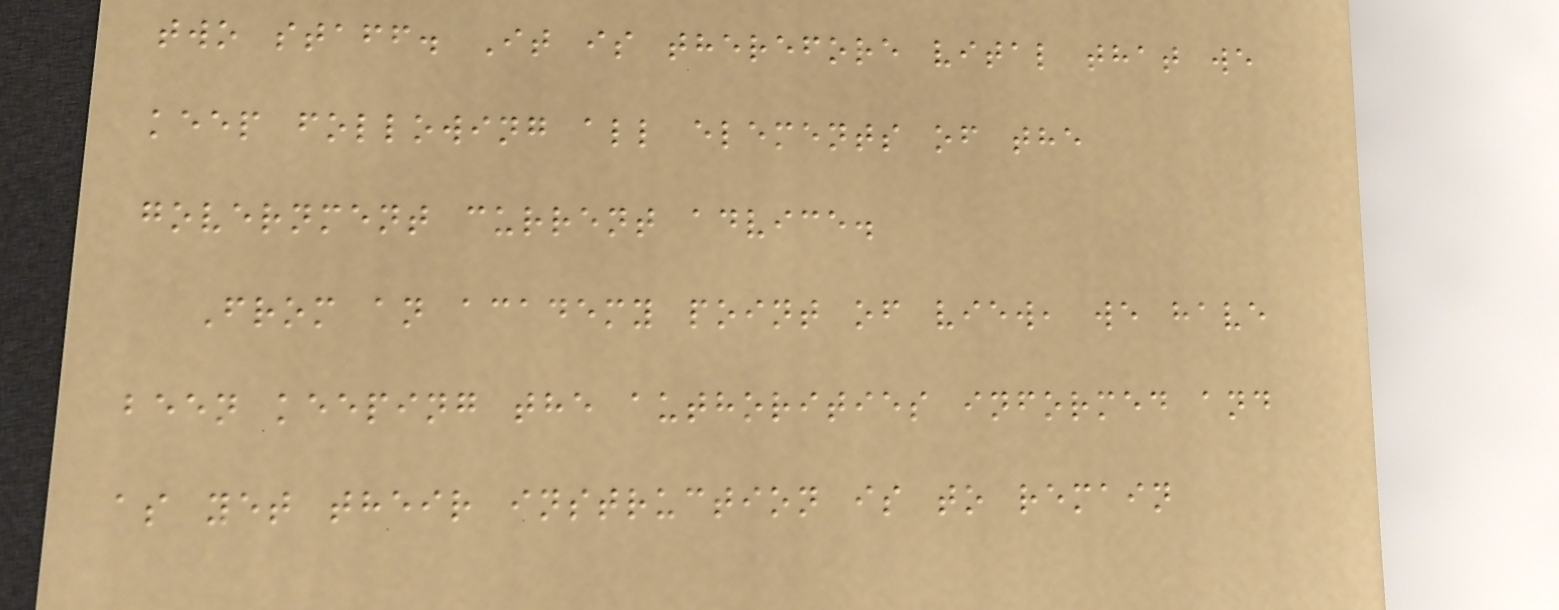two staff. It is therefore vital that we
keep following all elements of the
government current advice.
From an academy point of view, we have
been keeping the authorities informed and
as yet their instruction is to remain
